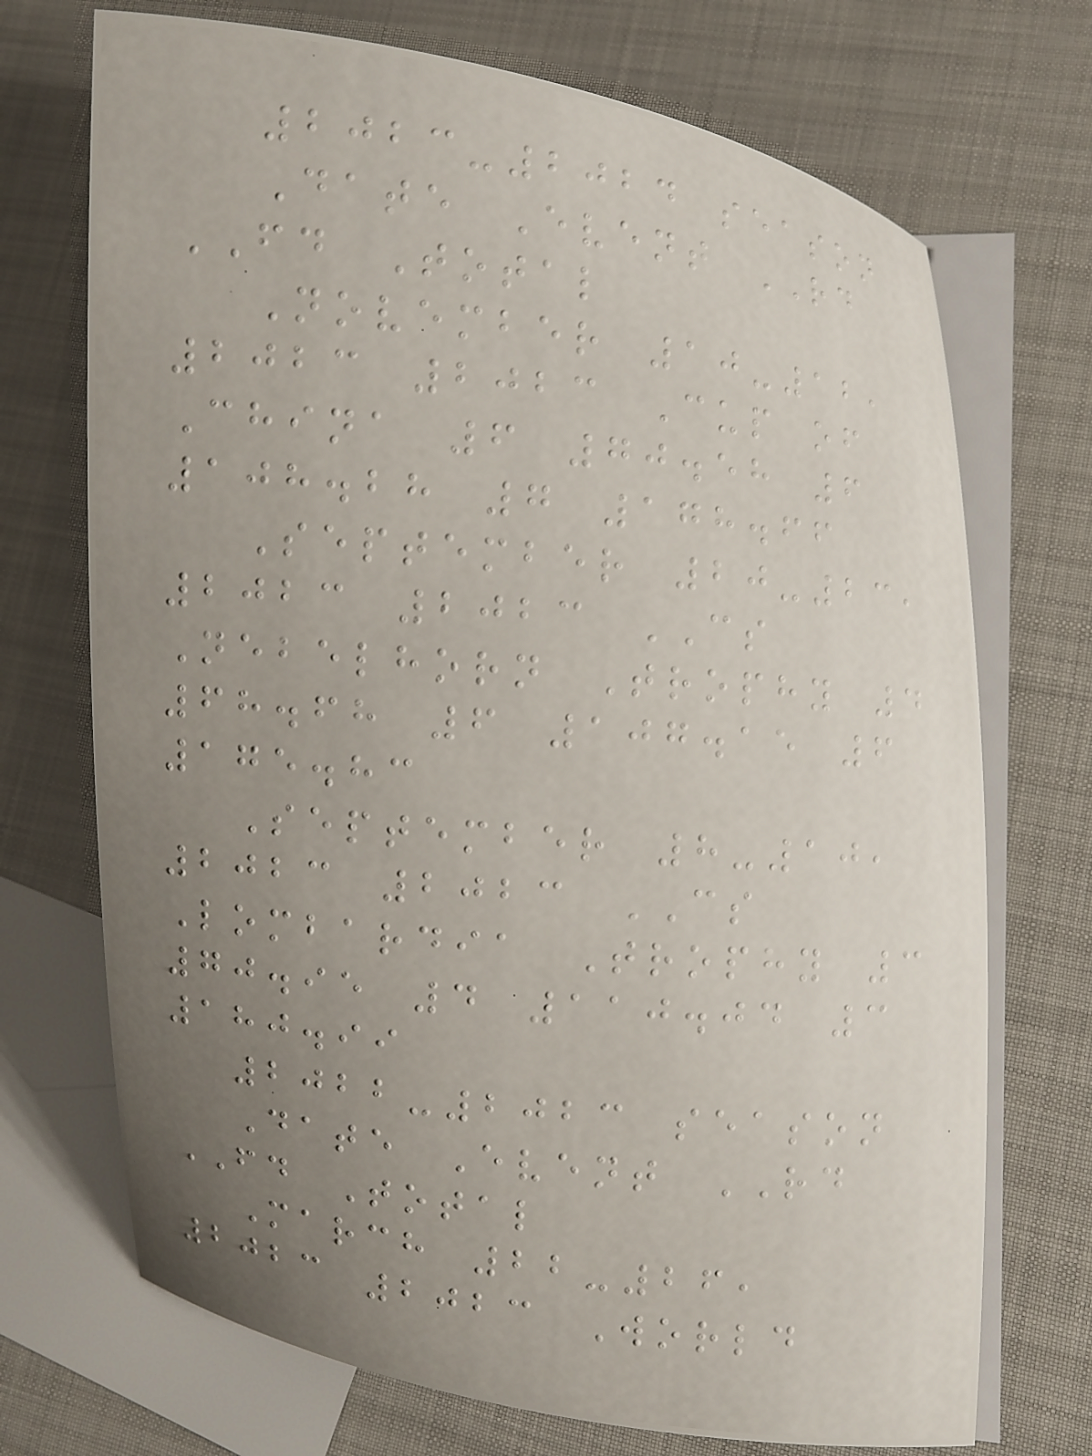2023-2024 season
Date Event RD
FD Total
November 10-12,
2023 2023 Cup of
China 6 70.58 6
108.28 7 178.66
September 20-23,
2023 2023 CS
Nebelhorn Trophy 4
68.68 6 107.15 6
175.83
September 8-10,
2023 2023 CS
Lombardia Trophy 3
70.95 4 110.04 3
180.99
2022-2023 season
Date Event RD
FD Total
March 22-26,
2023 2023 World
